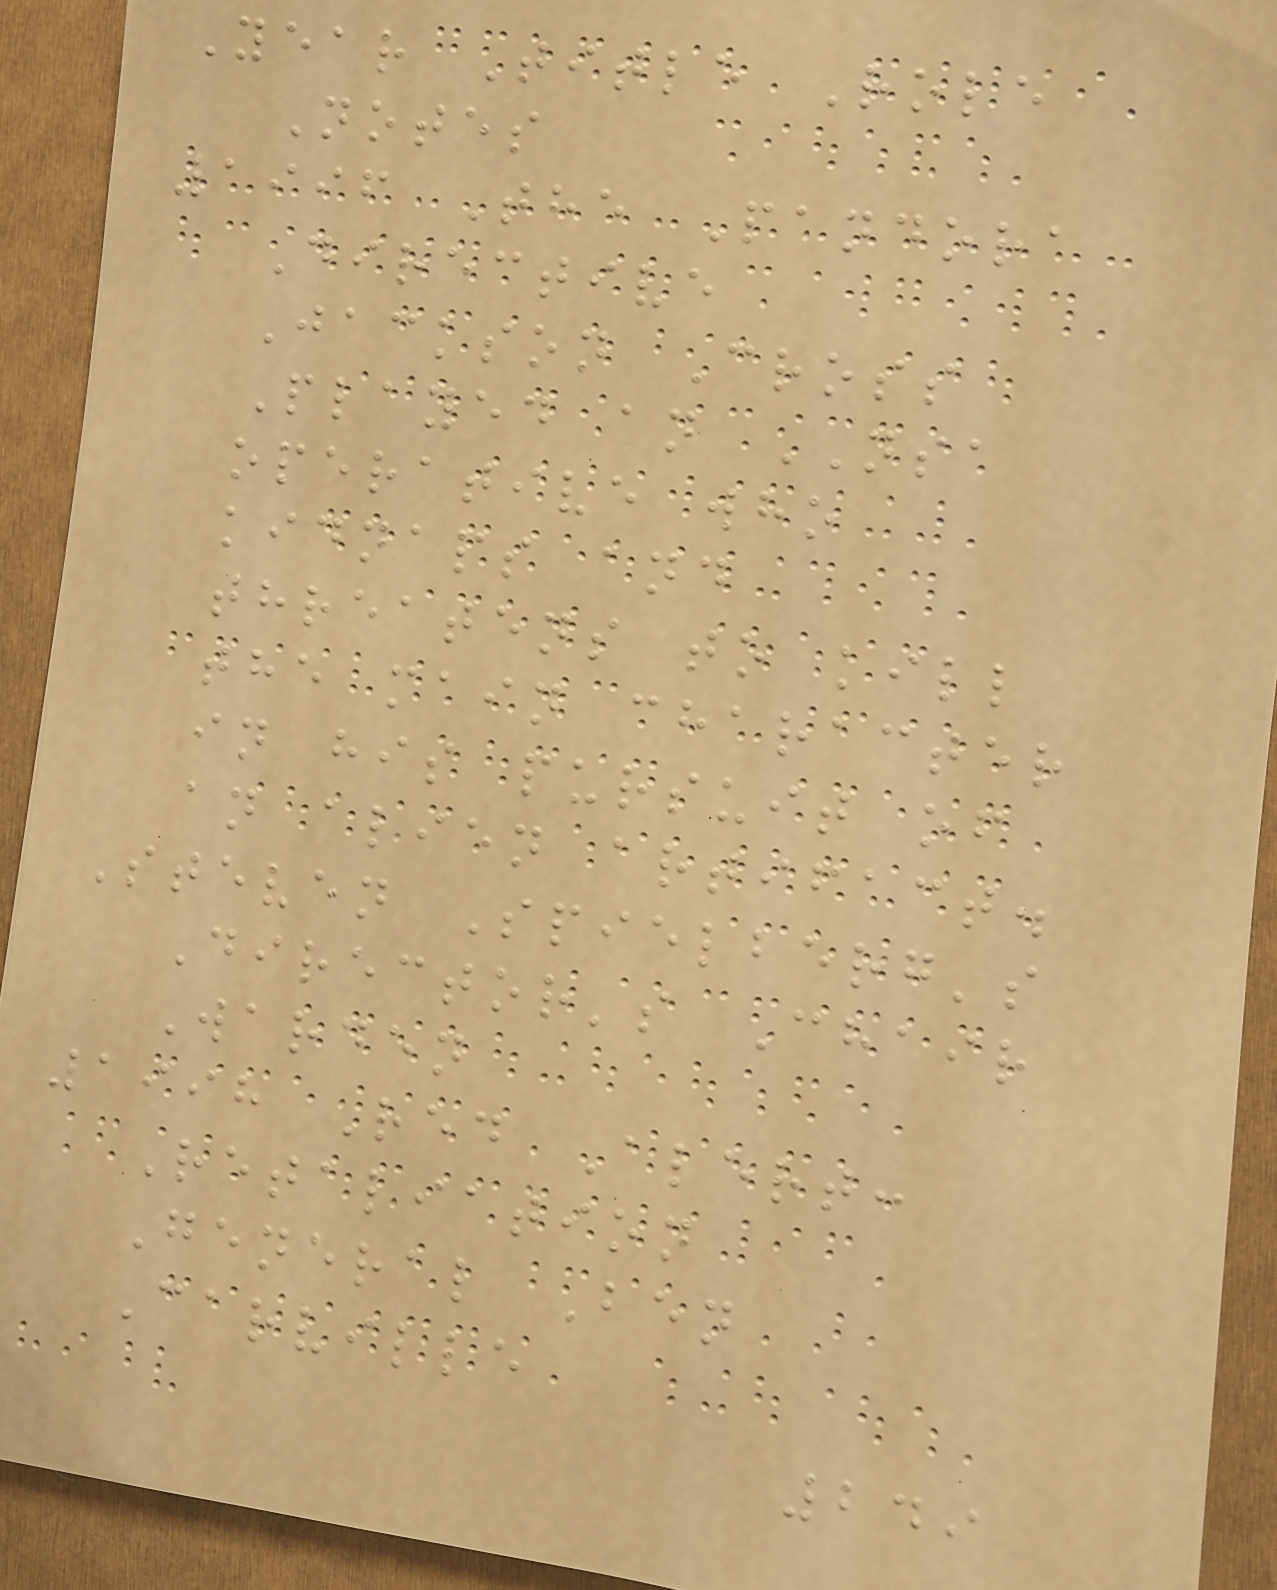Year Title Role
Notes
1996 The Pandora
Directive
Jackson Cross
Played an NSA
operative who
kidnaps and
threatens to kill
the main character
in his pursuit of
an alien artifact.
Steven Spielberg's
Director's Chair
Warden
1998 Red Alert:
Retaliation
General Ben
Carville
249
